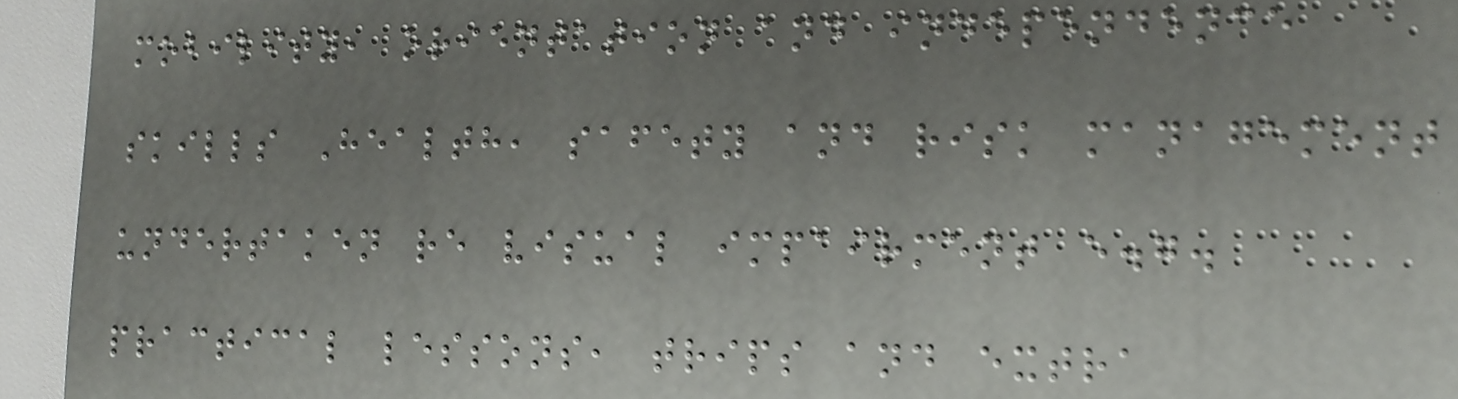mobility, orientation and independence
skills Health, safety and risk management
undertaken re visual impairment e.g.
practical lessons, trips and extra
